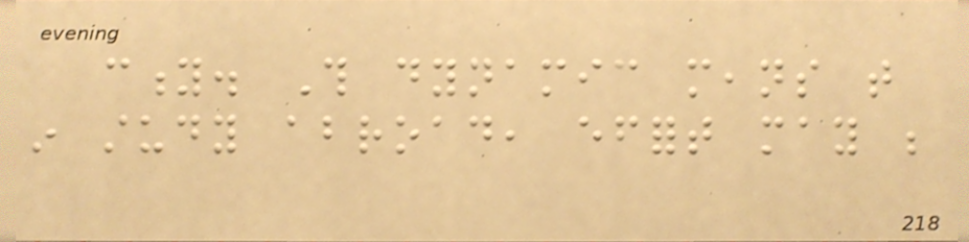city. This dynamic means that
in study abroad, effort may be
